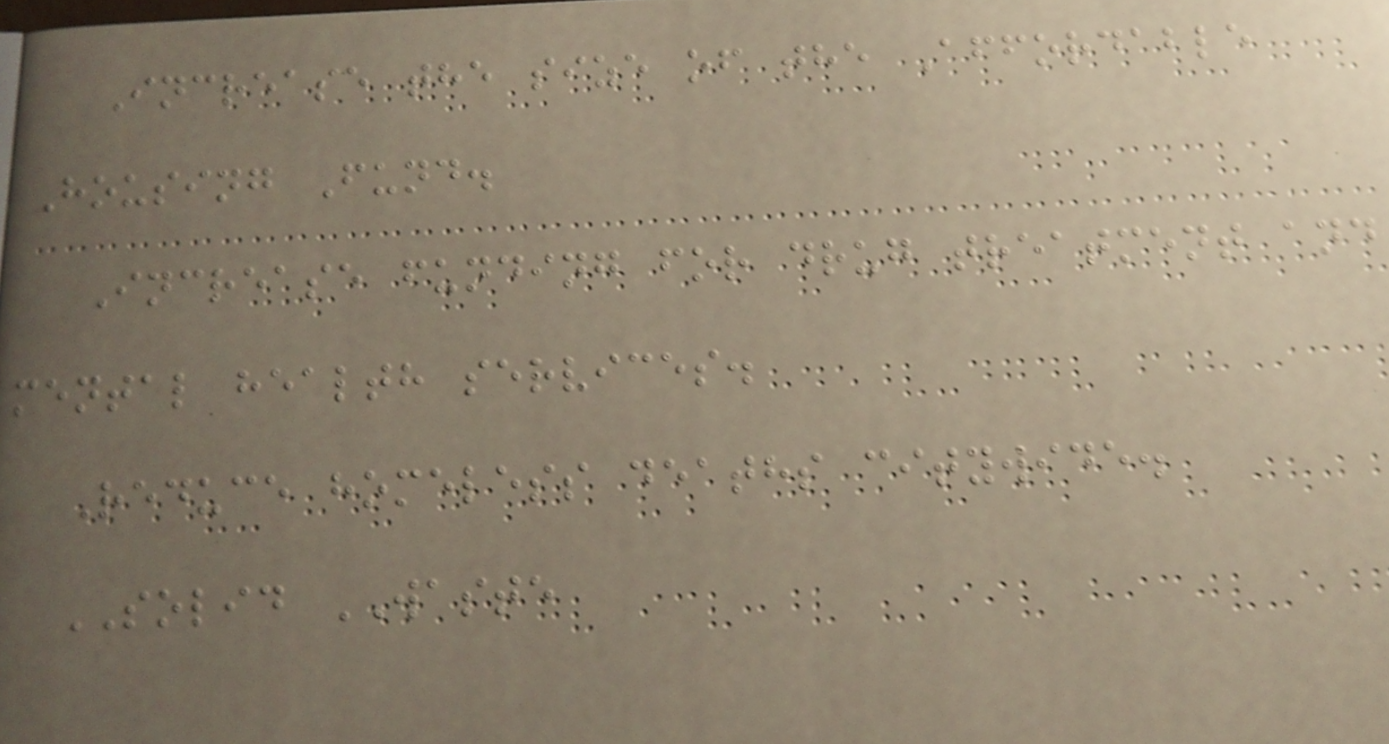Increase the size of the Affordable
Housing Fund.
Increase funding for drug treatment and
mental health services.
Reduce homeless deaths citywide.
SOLID WASTE
